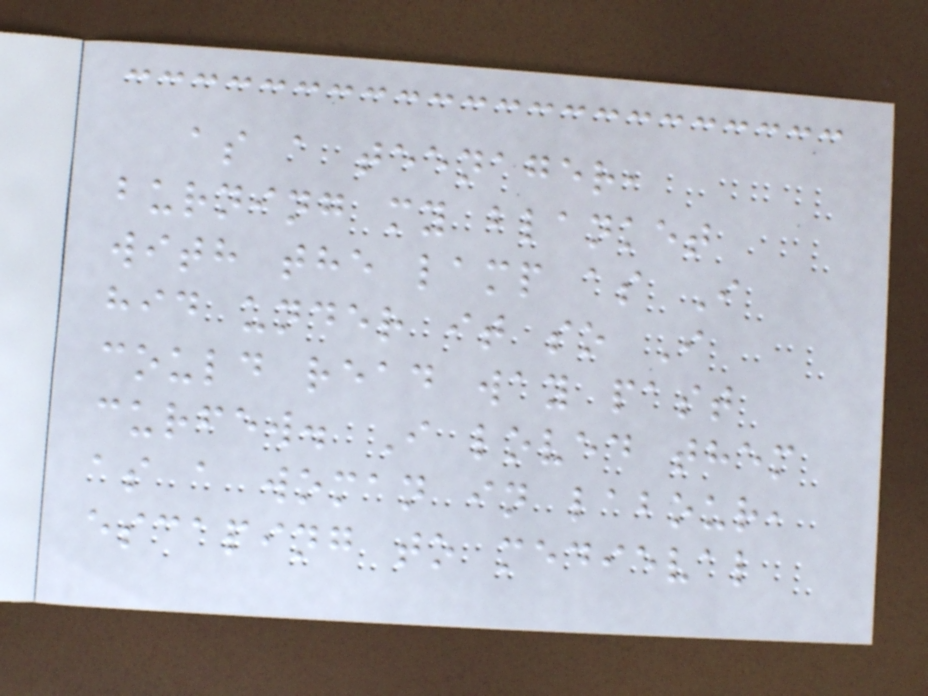as a teenager,
burning my blanket
with the lamp as I
hid under it so I
could read way past
curfew. I loved them
as a woman in labour,
escaping to medieval
